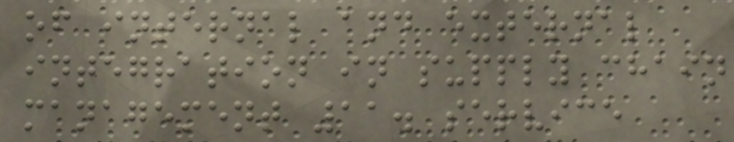of internal and external
integration in supply chain
management 11. service
